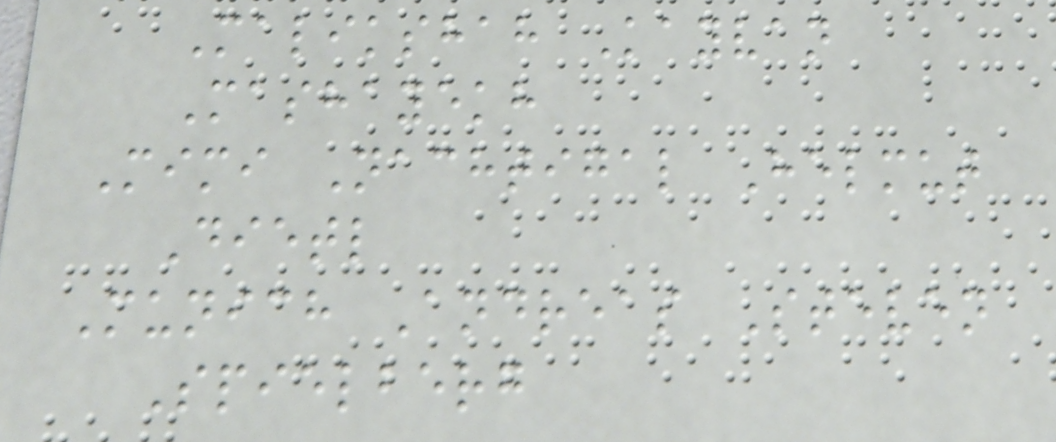Malikshah Kayvan
Mashayekh
Mimi Nachtigal Helmut
Dietl
Munich Andreas Steven
Spielberg
